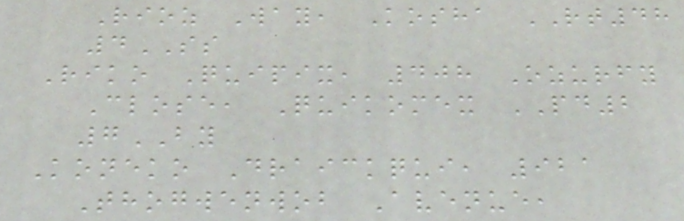Rioz Way, Kosha RT48
4SS
Riko Quipix, 408 Ozurfy
Close, Quikomex PD2
7BY
Koneko Draickqui, 921
Thogwenwob Avenue,
